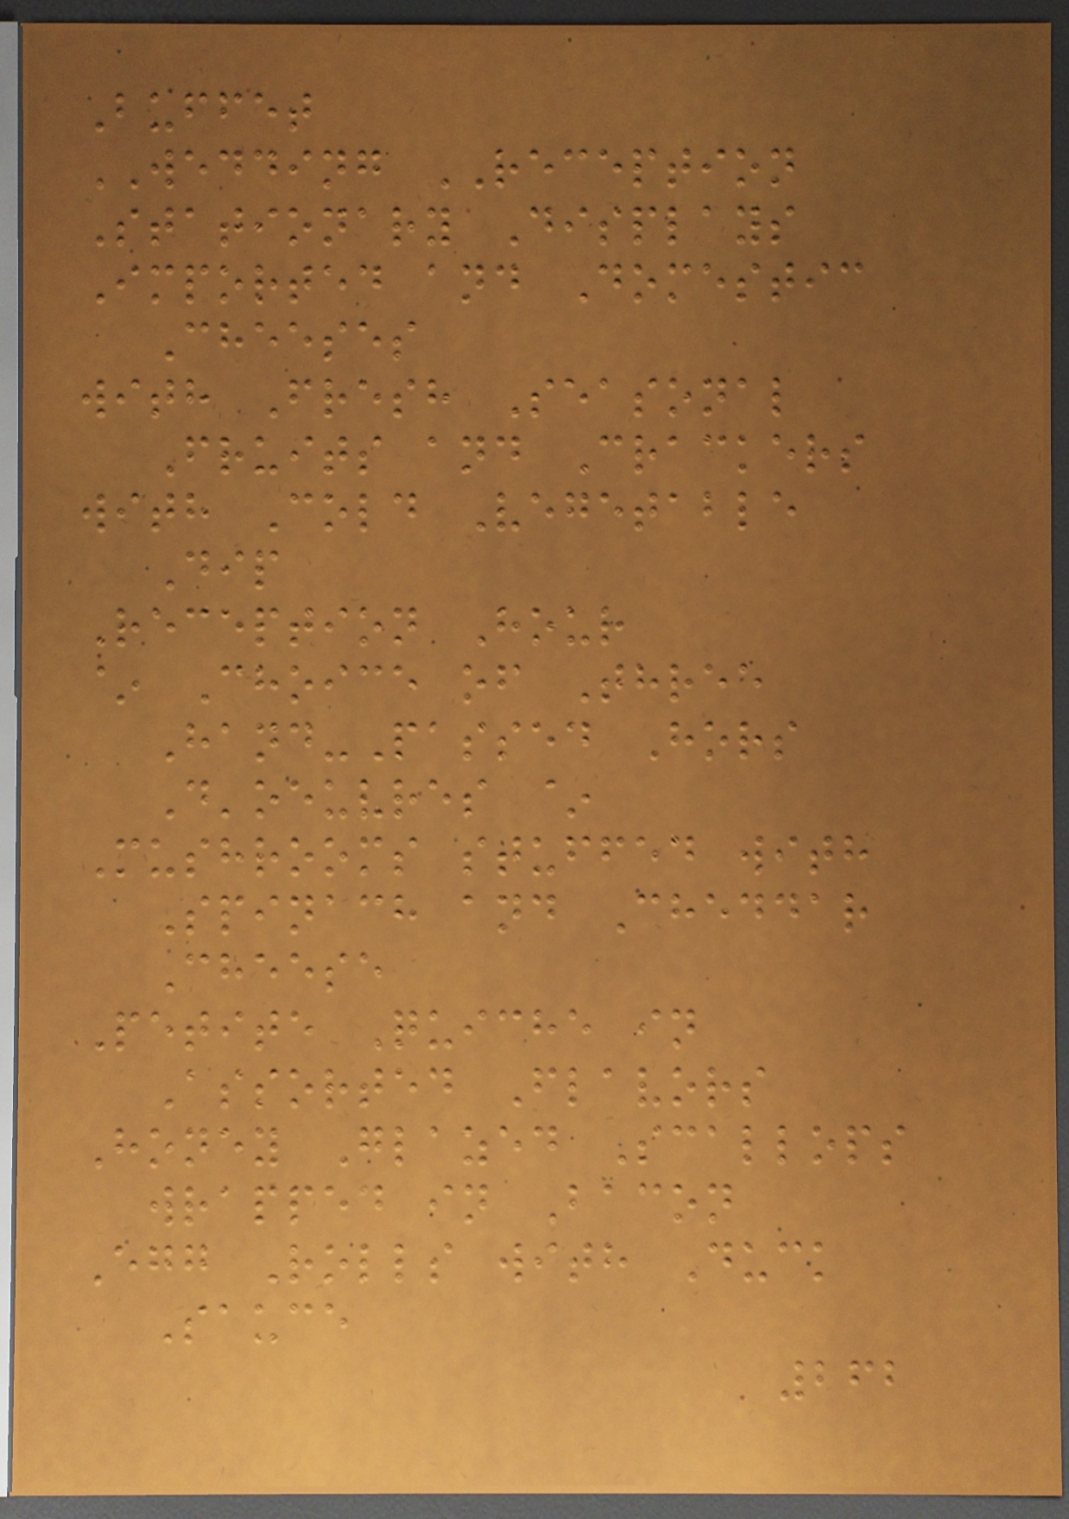Buffet
WEDDING RECEPTION
Stationary Displays
Imported and Domestic
Cheeses
with Fresh Seasonal
Fruits and Crackers
with Cold Vegetable
Dip
Reception Hour
~ Choice of Three
Hand-Passed Hors
D'oeuvres ~
Mushrooms stuffed with
Spinach and Cheddar
Cheese
Petite Quiche in
Assorted Flavors
Honey Glazed Scallops
wrapped in Bacon
Egg Rolls with Duck
Sauce
262
